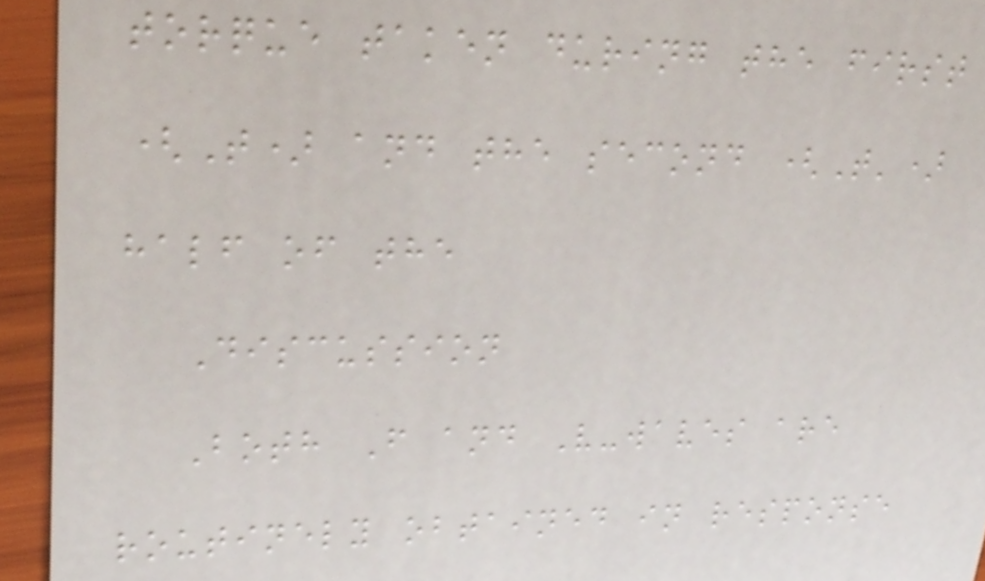torque taken during the first
(T) and the second (T')
half of the
Discussion
Both F and V-waves are
routinely obtained in response
